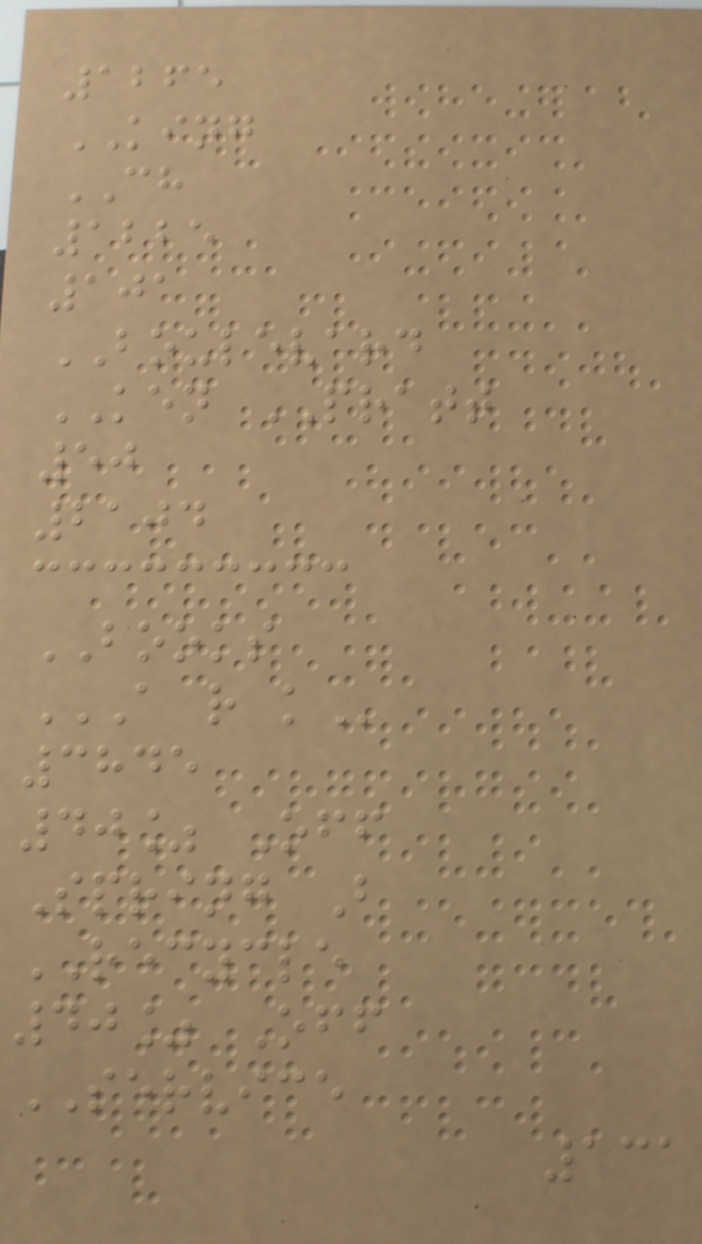1265
KING
CH
1225
101
BOULEVARD
KEN PRATT
50
2104
BOOKS
A R K
3845
40% Off
Spring B
RECYCLE
40% Off
SERVICE
131
